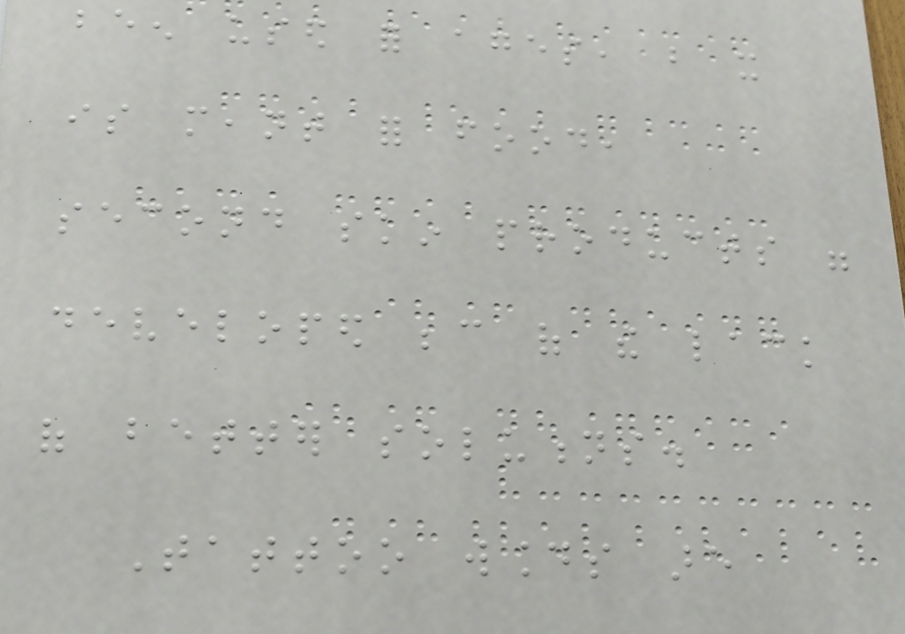been used for ages, but it
is meant for food,
second skin products were
developed because of the lack
of better solutions.
Tattoo wounds are
